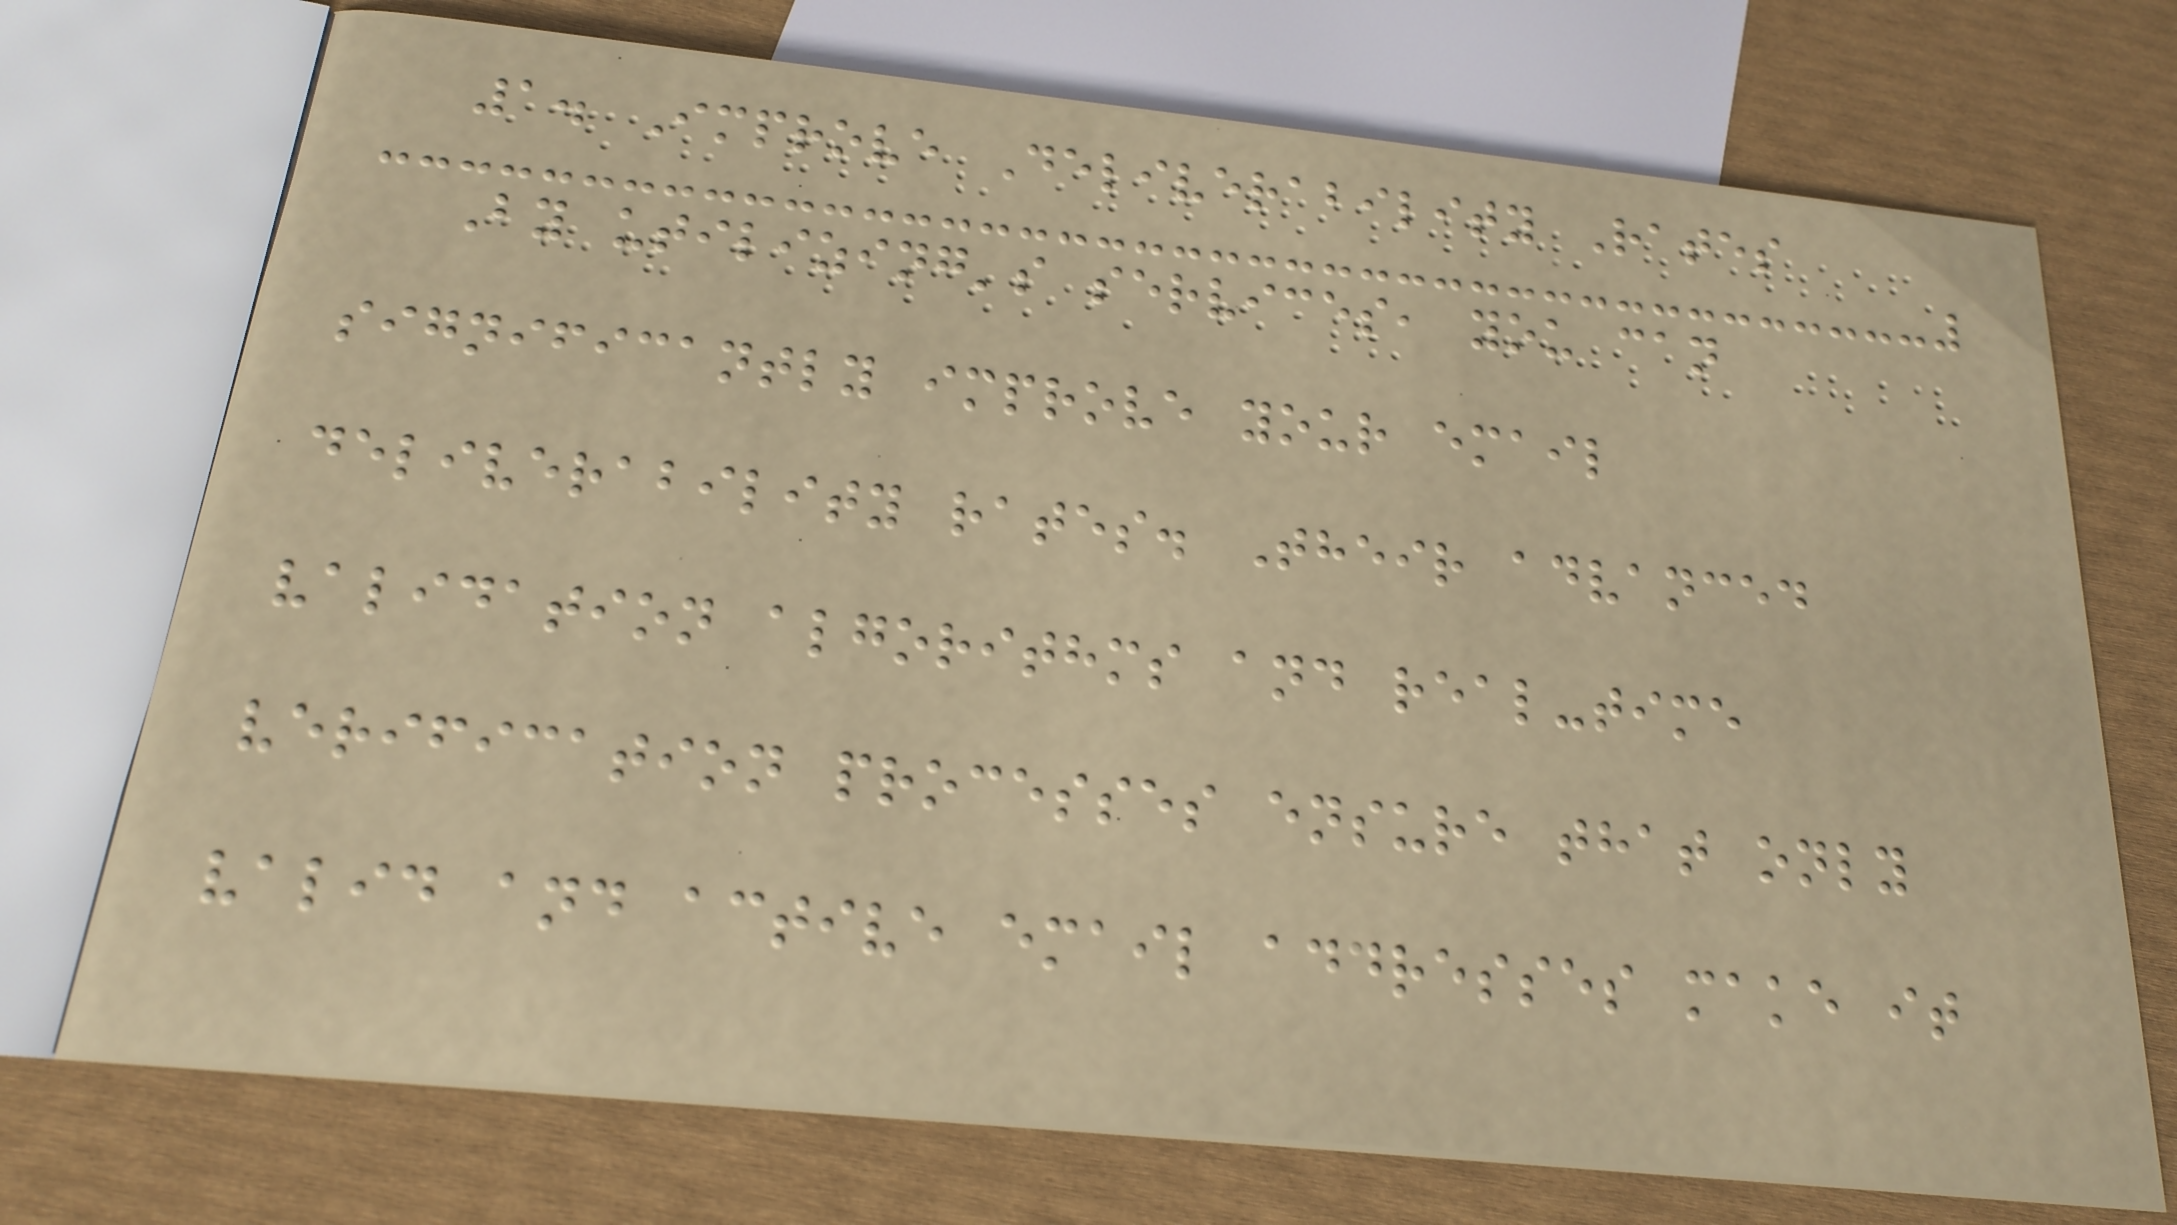1. Improve Deliverability Rates
By utilizing's services, you can
significantly improve your email
deliverability rates. Their advanced
validation algorithms and real-time
verification processes ensure that only
valid and active email addresses make it
